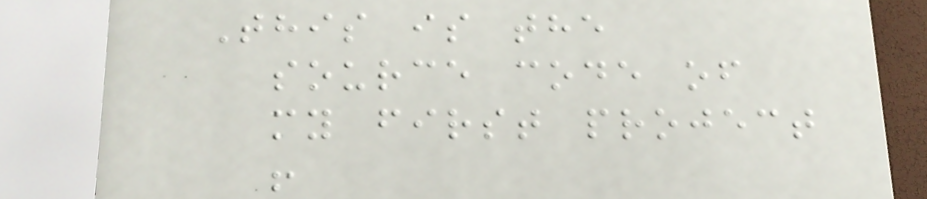This is the
source code of
my first project
!
